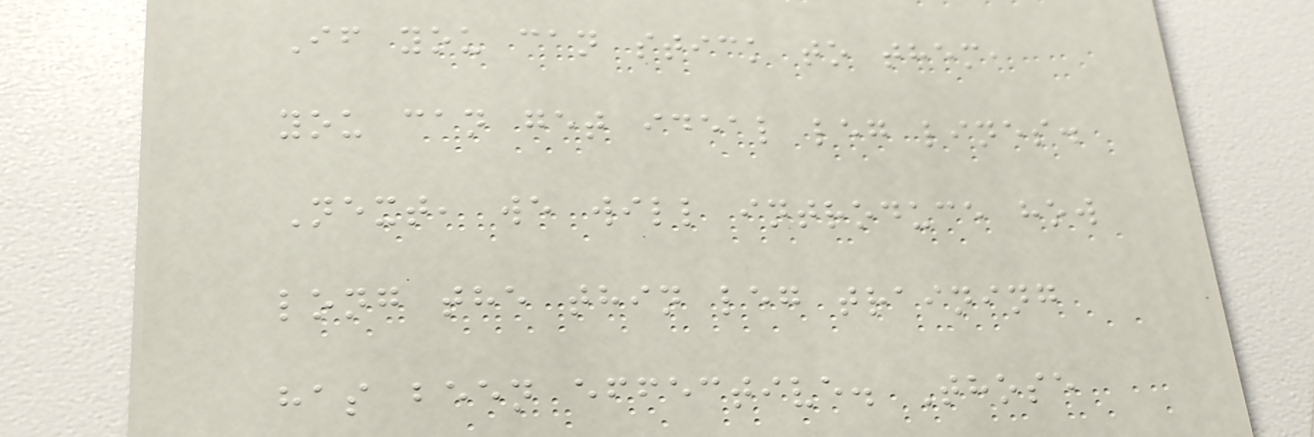If you can stick to them,
you can get ideal leg lines.
Next, we will introduce how
long the thin leg training
has been effective. Those
